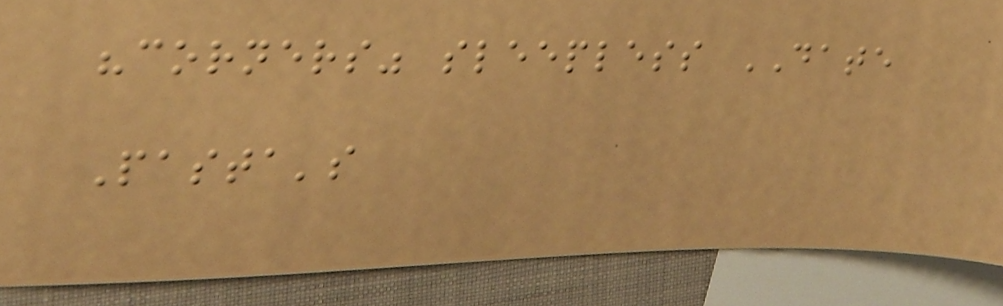"corners" sleepless DATE
Pasta's
